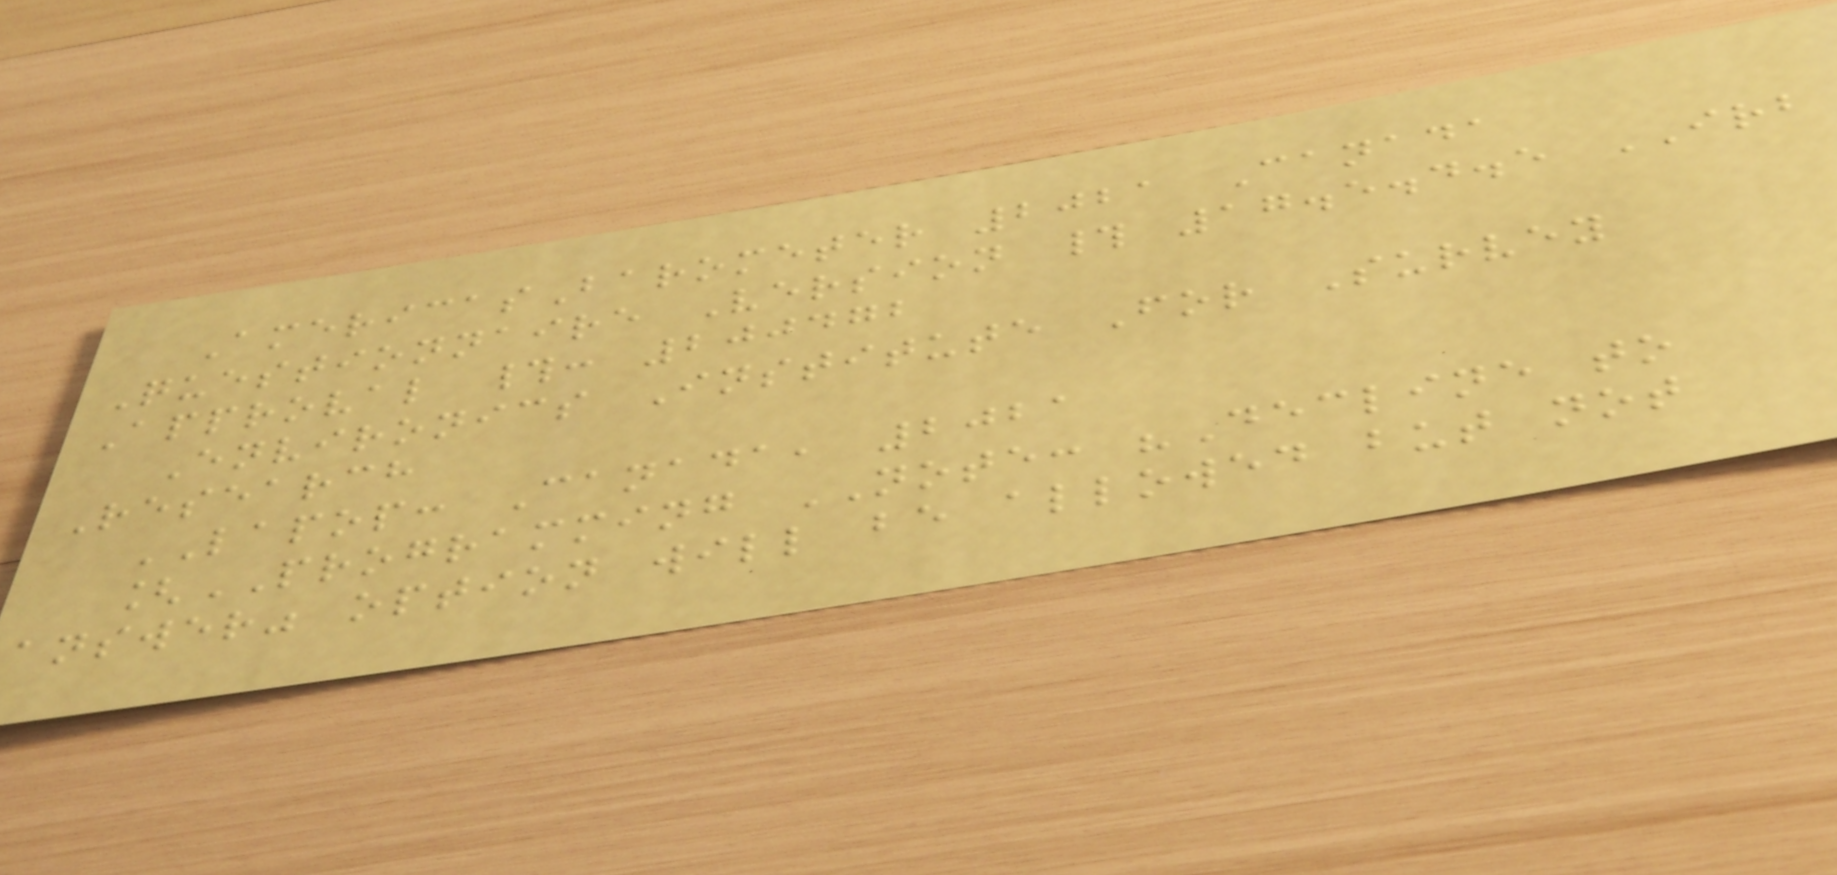AmericasBarometer 2021 Canada
Questionnaire Version # 17.5.4.5 IRB
Approval #: 200472
Environics Institute For Survey
Research
LAPOP: Canada, 2021
[PROGRAMMING NOTE: "Decline to
answer" option will be allowed but not
